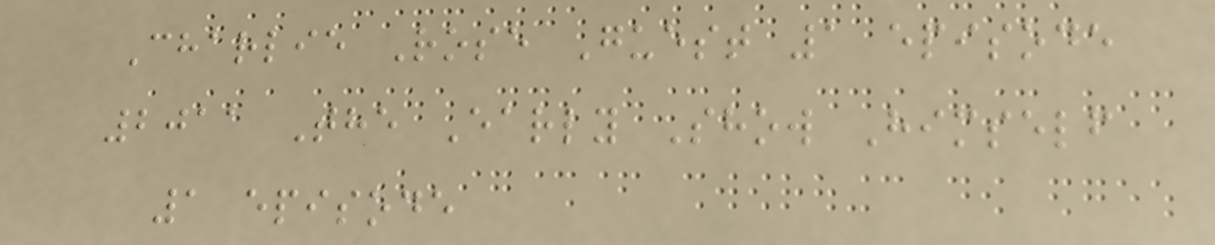Charlie Rose Guest 1 episode
2011 The Early Show Himself
1 episode
